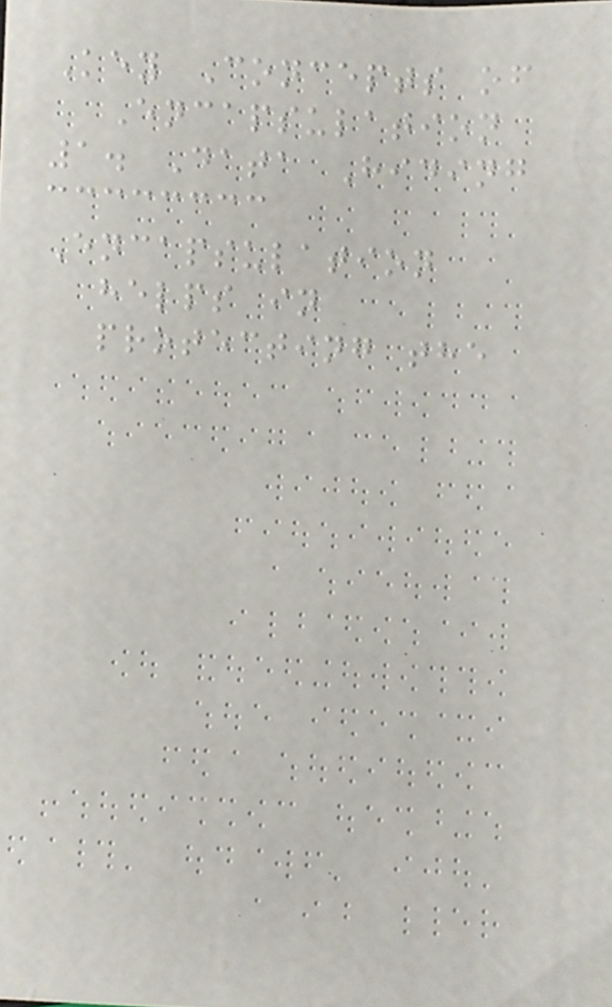Key Concepts of
Encapsulation
1. Data Hiding
Encapsulation
helps in
protecting the
